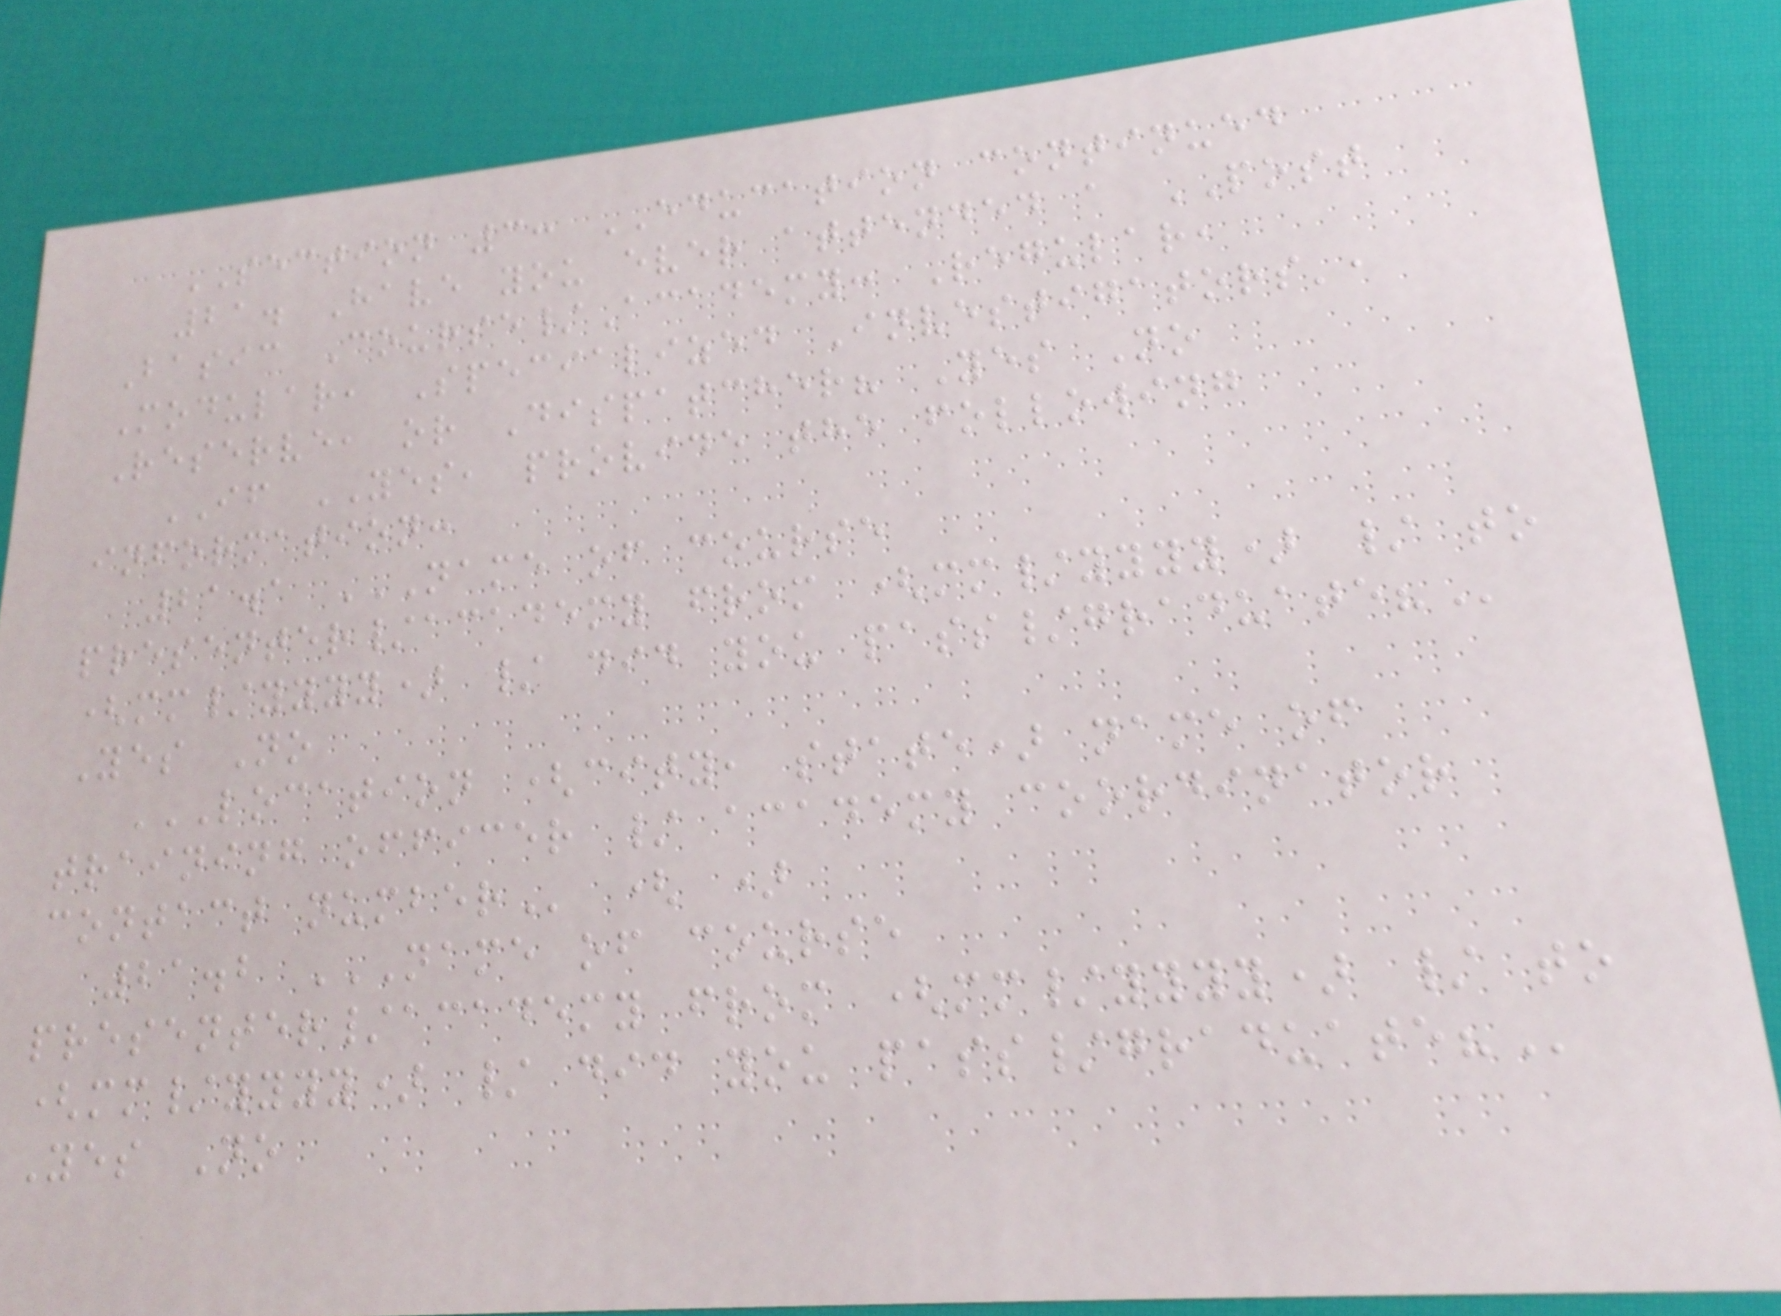SECTION 3: EDUCATION continued
21. Have you ever attended a POST
Basic Course/Academy: Regular,
Modular, Specialized Investigators',
Reserve, or Dispatcher? Yes No
IF YES, provide the following
information:
21.1 NAME OF COURSE
PRESENTER/ACADEMY FROM (MM/YYYY) / TO
(MM/YYYY) / DID YOU PASS/GRADUATE?
Yes No
LOCATION (CITY, STATE) NAME OF
TRAINING OFFICER / ACADEMY COORDINATOR
CONTACT NUMBER ( )
21.2 NAME OF COURSE
PRESENTER/ACADEMY FROM (MM/YYYY) / TO
(MM/YYYY) / DID YOU PASS/GRADUATE?
Yes No
